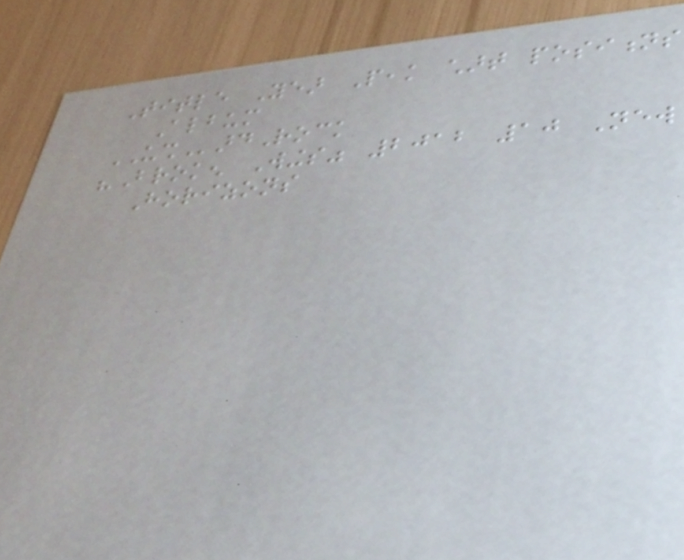Title Year Peak chart positions
Album
USHardRock
"Broken Wings" 2012 10 New
Horizons
